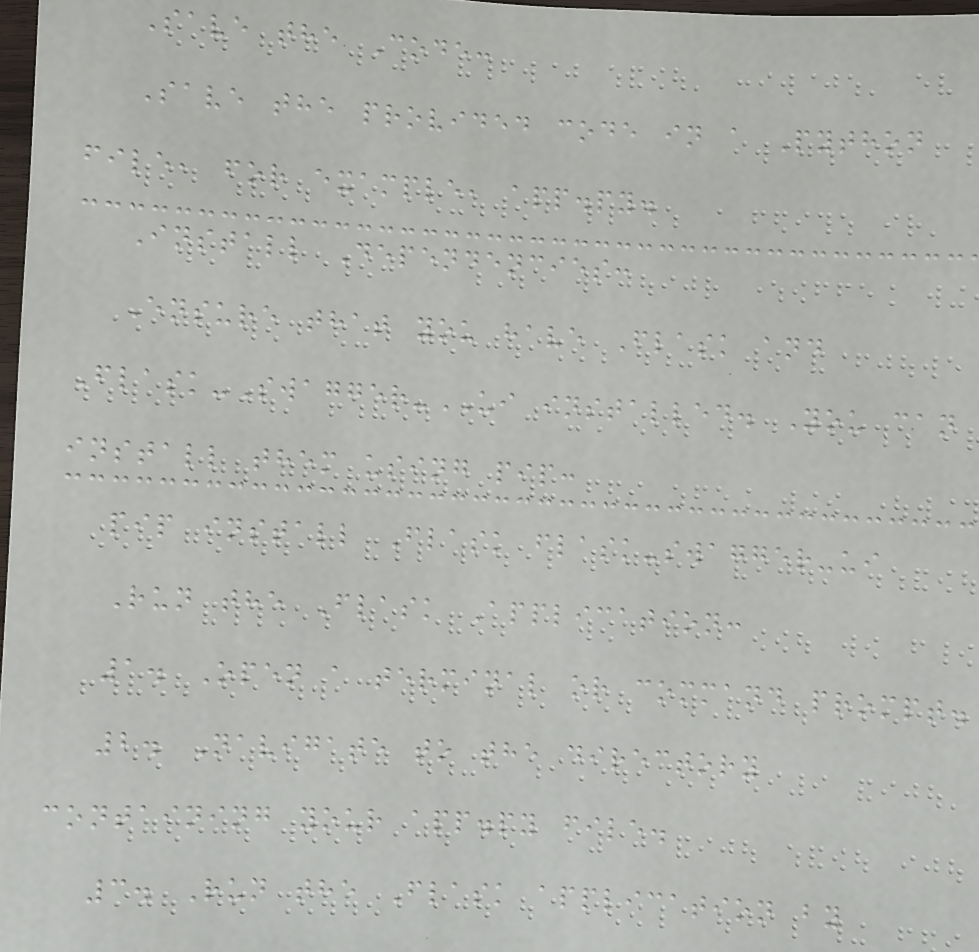Save the Code:
Save the provided code in a Python
file, for example, app.py.
Install Dependencies:
Ensure that you have Flask and
Flask-Swagger-UI installed. You can
install them using pip:
pip install Flask flask-swagger-ui
Run the Flask Application:
1. Open a terminal or command prompt.
2. Navigate to the directory
containing your app.py file.
3. Run the Flask application by
